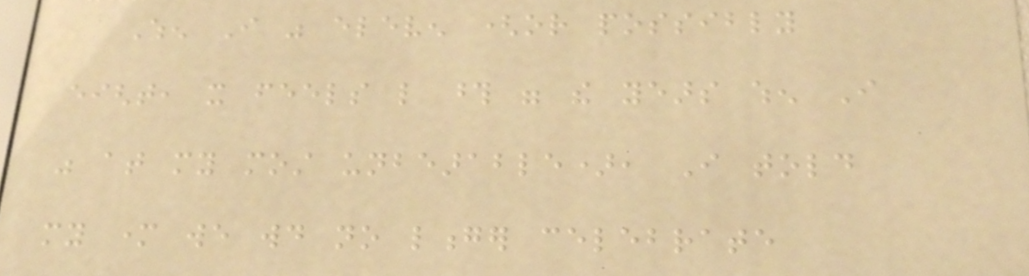When I was eleven (or possibly
eight, it feels like those were the years when I
was at my most unbearable), I told
my mother we would no longer celebrate
